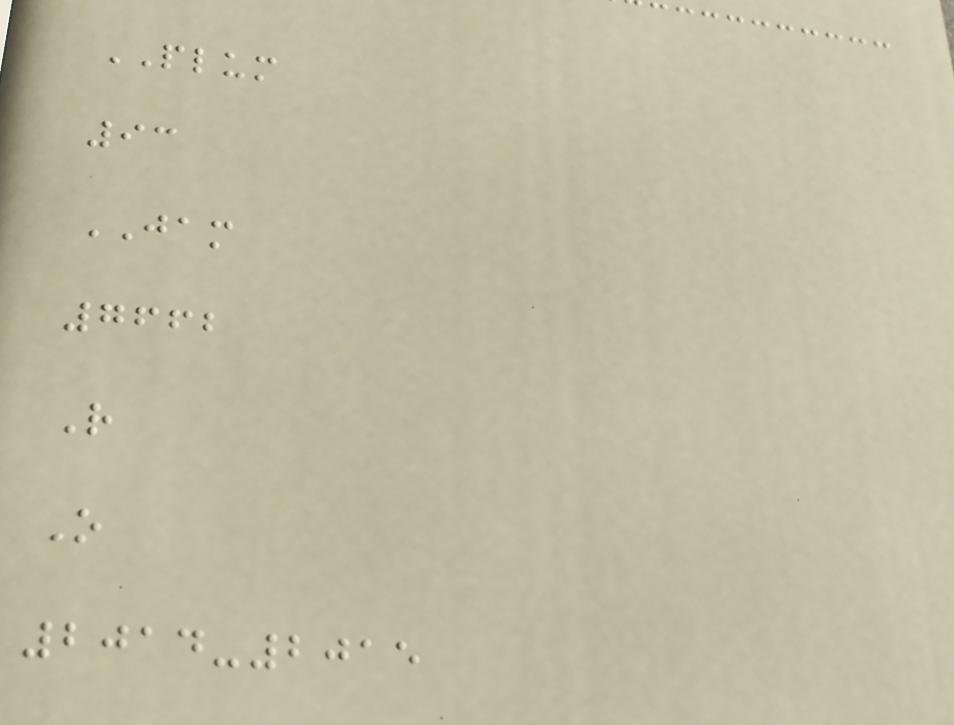PLUM
93
JAM
7662
R
O
2014-2015
